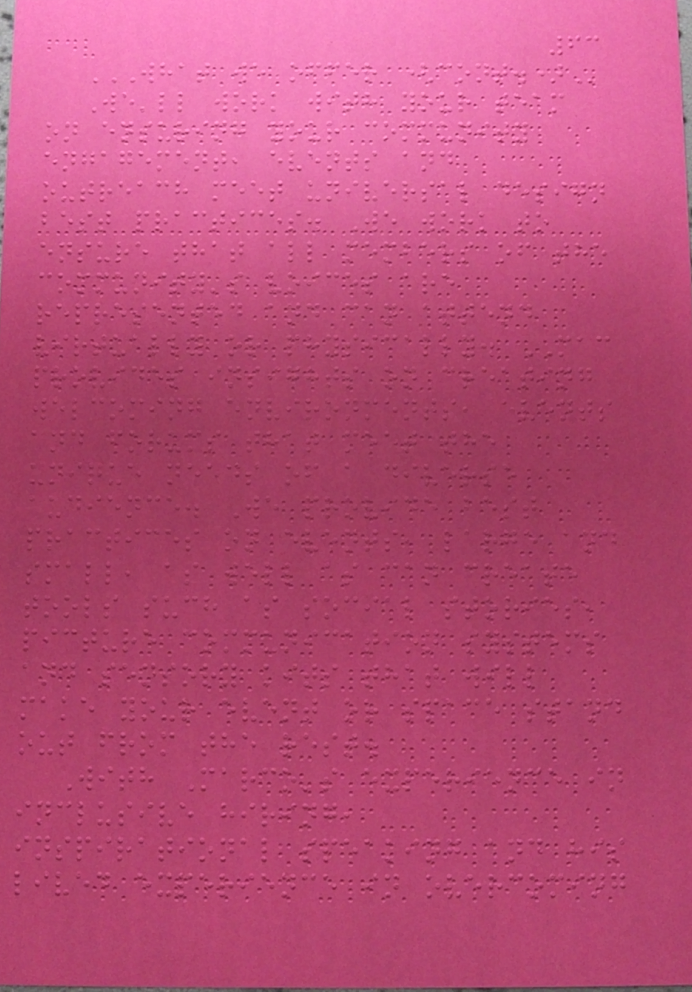63
WHAT WE OFFER (CONT.)
We'll work with your team
on ensuring your community
engagement, events and
outreach meet universal design
best practices. We work to
ensure that all members of the
community's voices are
represented and can attend
virtually or physically. MAC
provides insights on creating
welcoming environments, events
and forums that meet the
unique needs of a diverse
audience. We provide best
practices on events, large and
small, as well as can create
tools such as social stories,
picture communication systems
and sensory kits that will
make your event or space stand
out from the rest.
With Marco's experience in
inclusive hiring,
inspirational speaking and his
lived experience in overcoming
